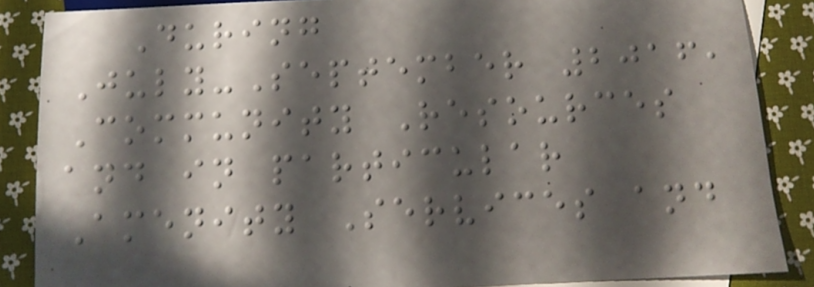During
July-September 2016,
Community Resources
and in particular
Amenity Services and
